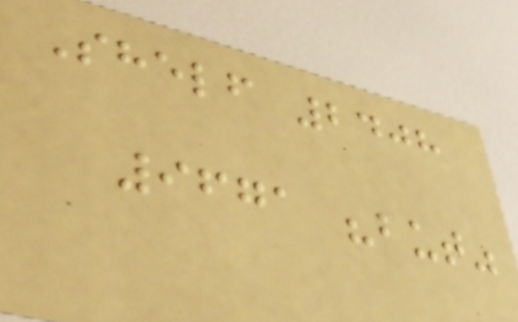Shelf 2408
9671 "but"
